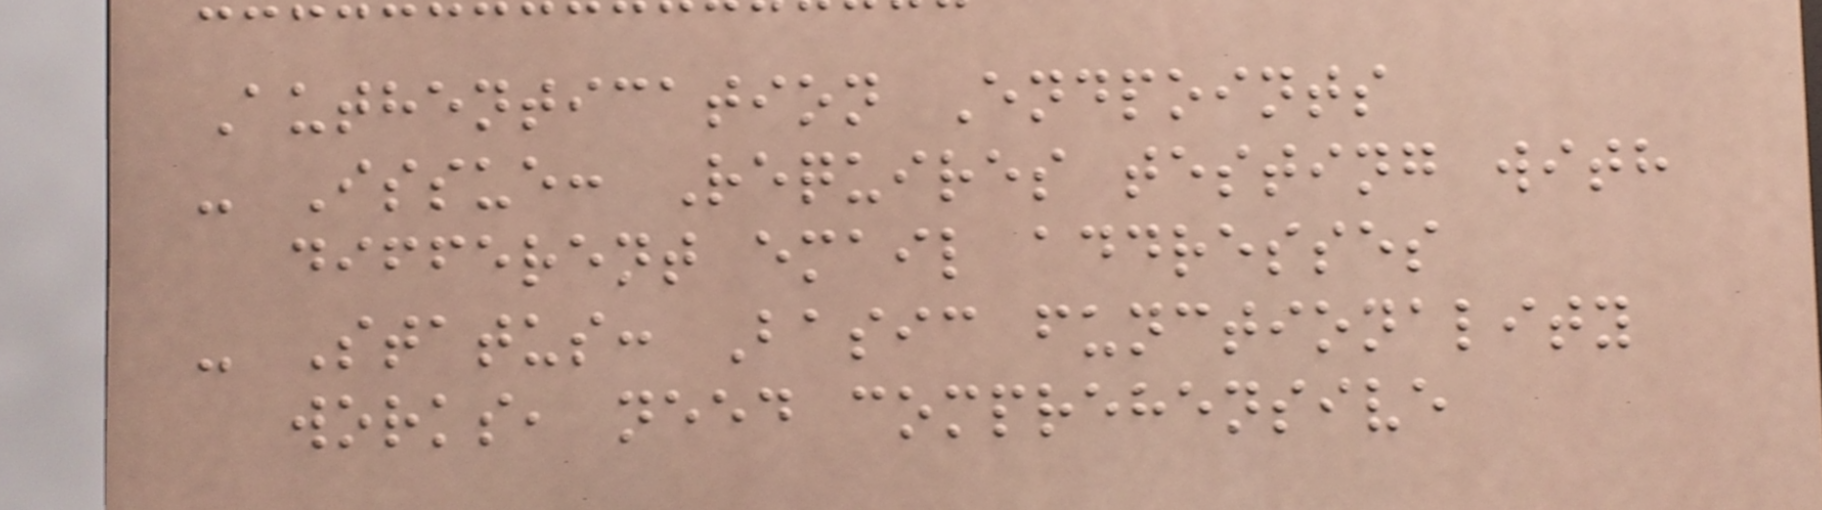Authentication Endpoints
- Issue: Requires testing with
different email addresses
- Status: Basic functionality
works, need comprehensive
